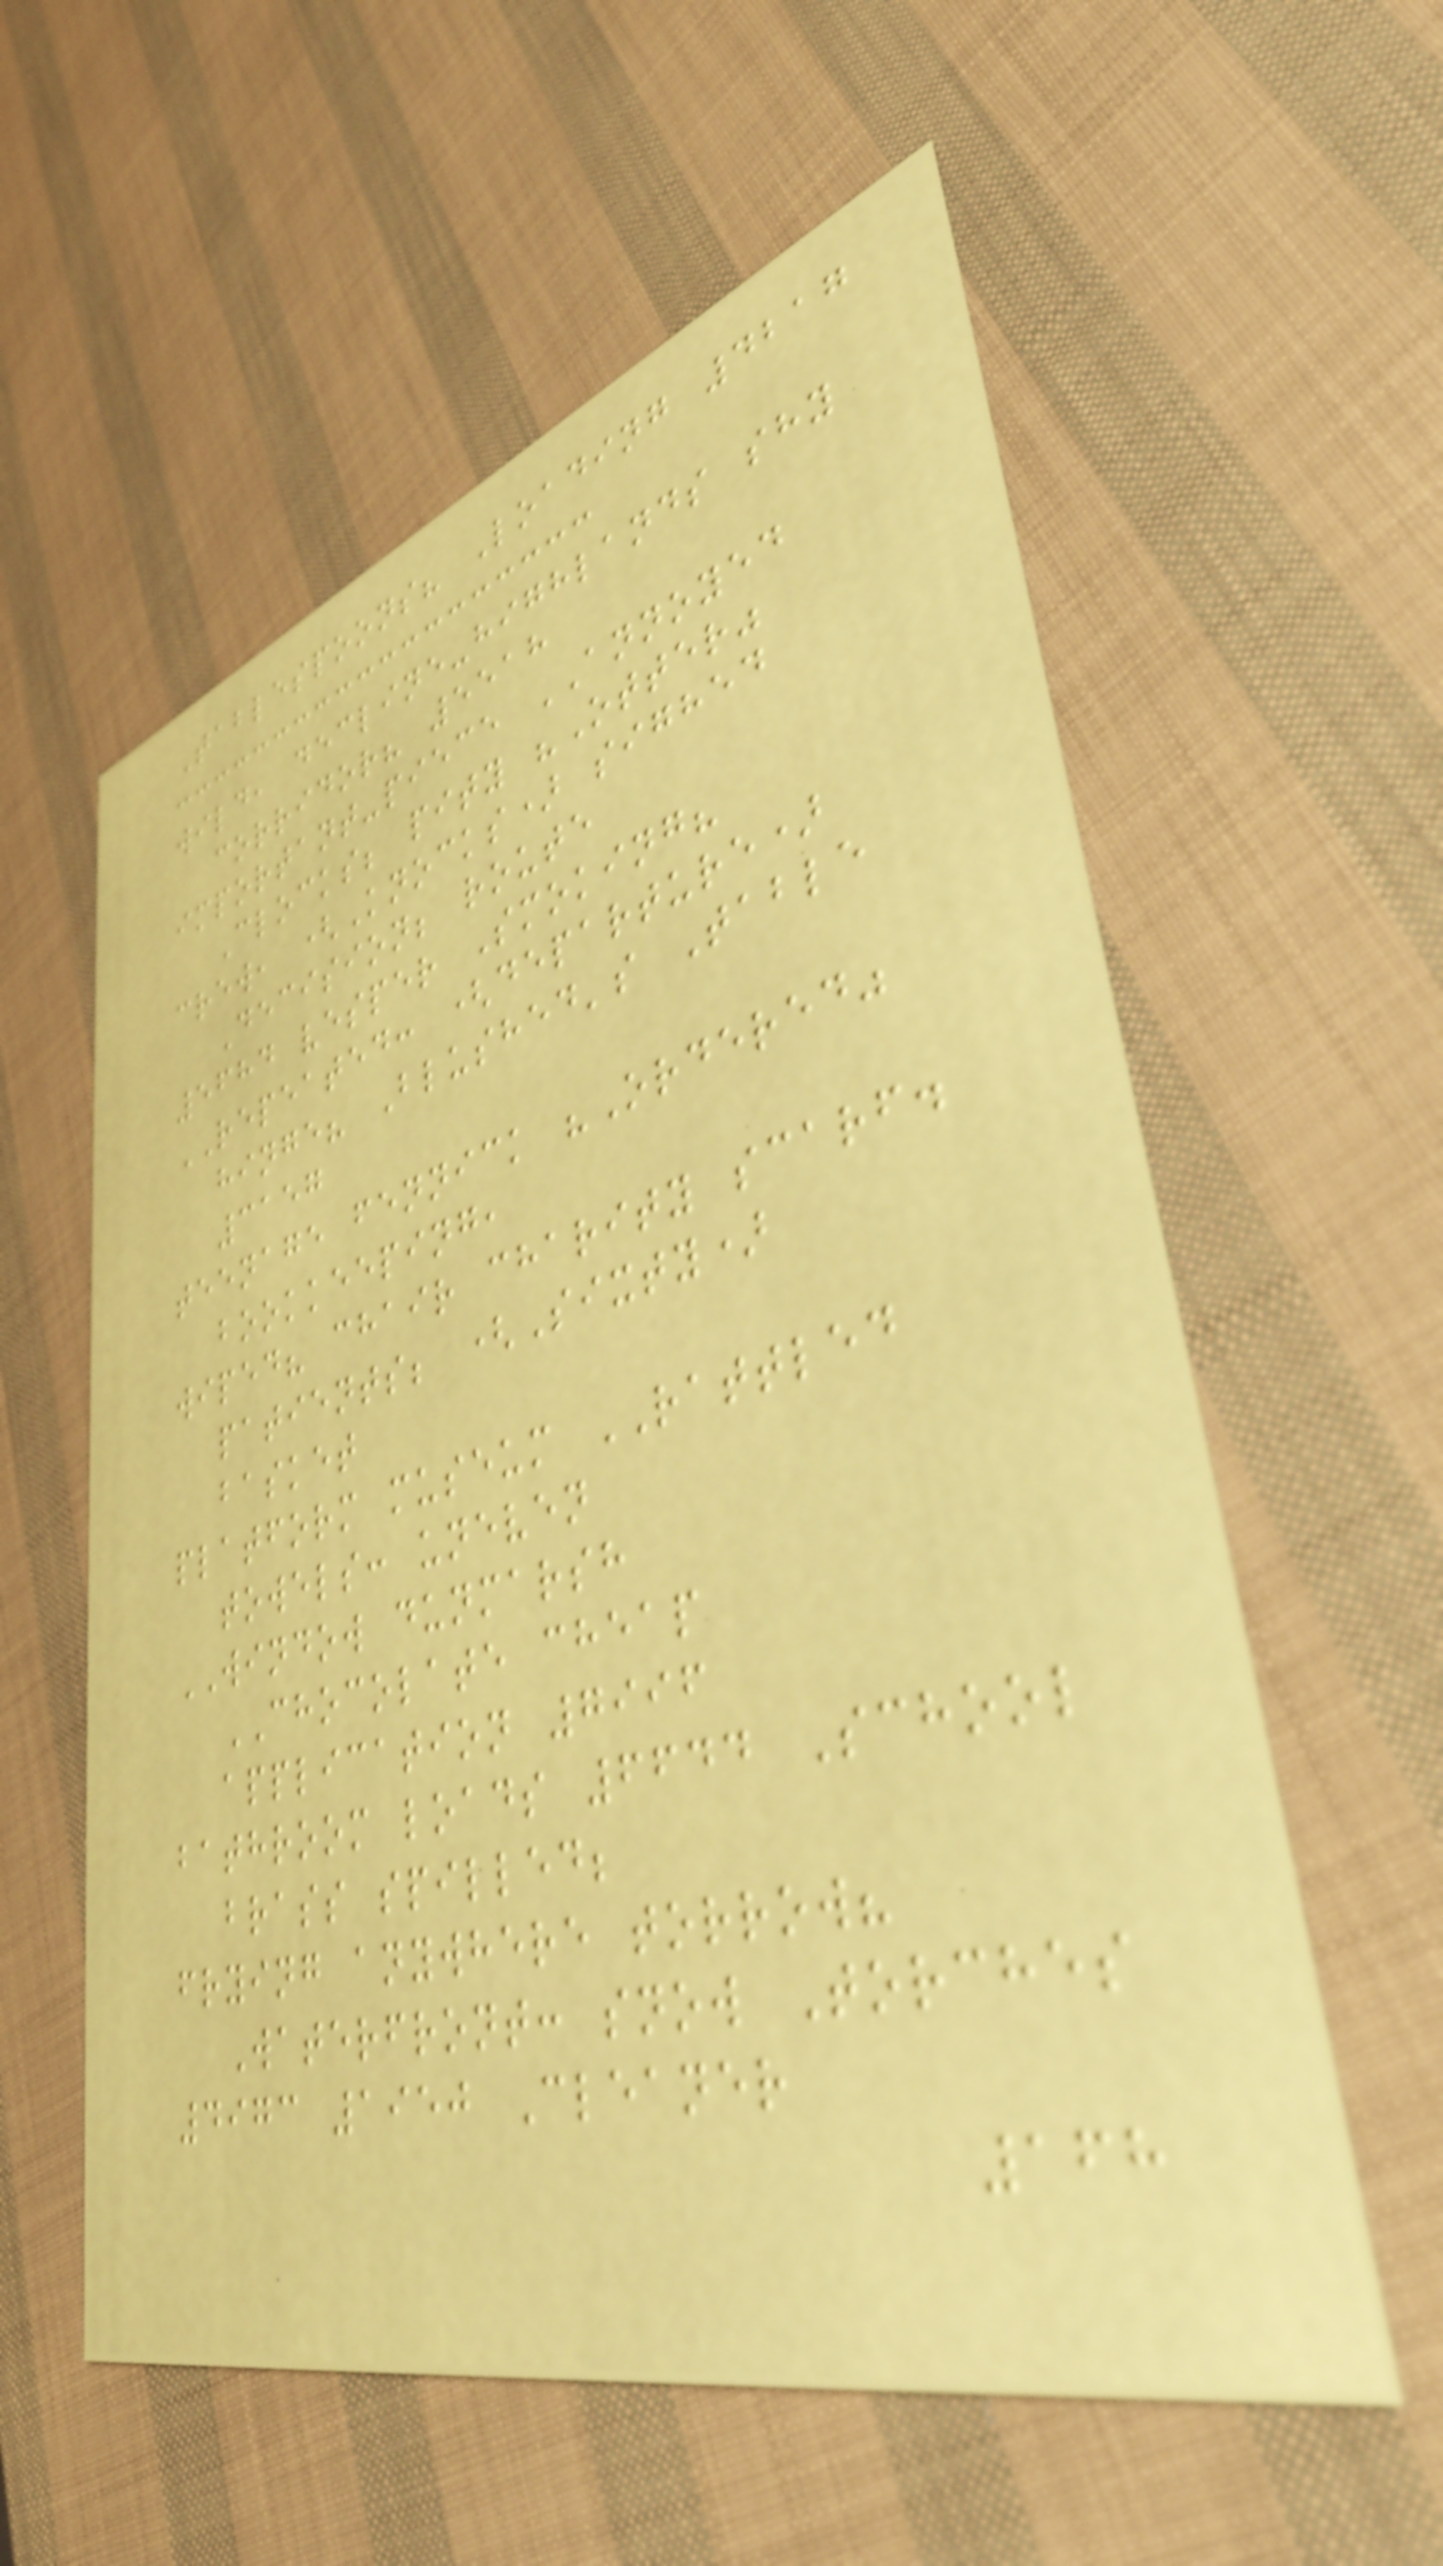Tablespoons? Loading 4217
wild, decline-highlands shy
corridor? 5518
important-piece ANNOYED
Clocks; pity "Otter"
crew, (Knocks) sighed
Decision; route
5684 vesper Smoking?
REPEATED: (departure)
hinge? Blushed's Table
3157
teenage fennick "Ordered"
bookkeeping,
wiped? chair charity scarf.
patients; (Sixty)
basket
platform museum RATTLED
towels: uneven
WINDOW dunmarsh
CHOCOLATE cheap
application 7996
bathroom loads 6644 School
brass spilled;
frying anywhere torrow?
Waterfront: snow Torches
4973 1950 Cleaner
168
